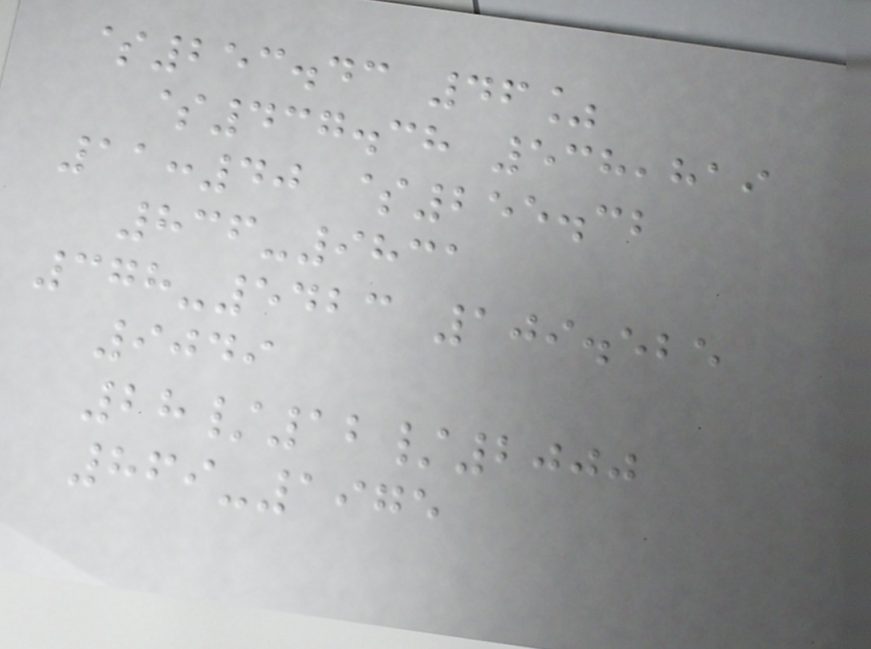$253.43 46%
$437.38 538,819
11:40 $255.32
836-9831
378-5423 109.525
9049
28/12/2000
869-1975
